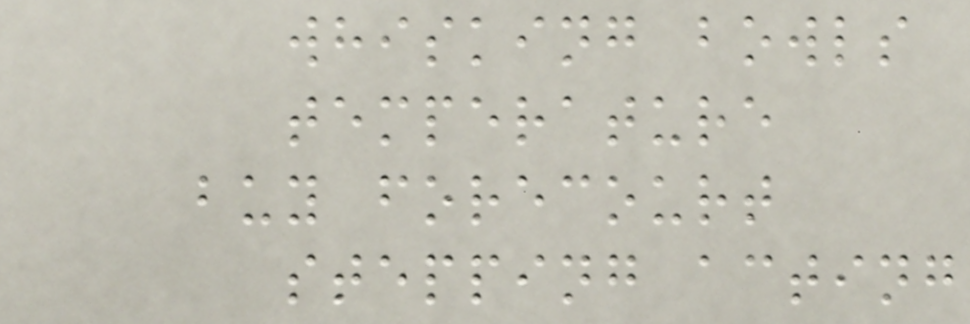whisking bowls
temperature
buy forecourt
stepping acting
